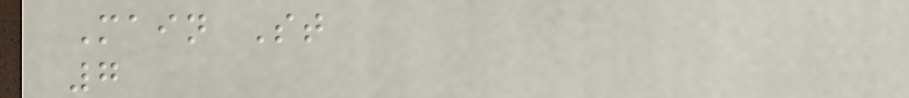Main St
7
